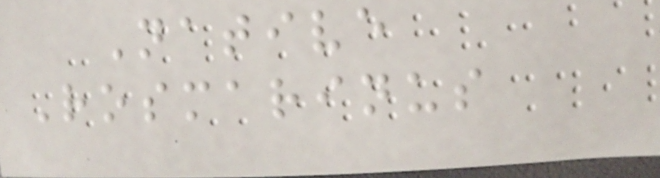Native
Rosmarinus
